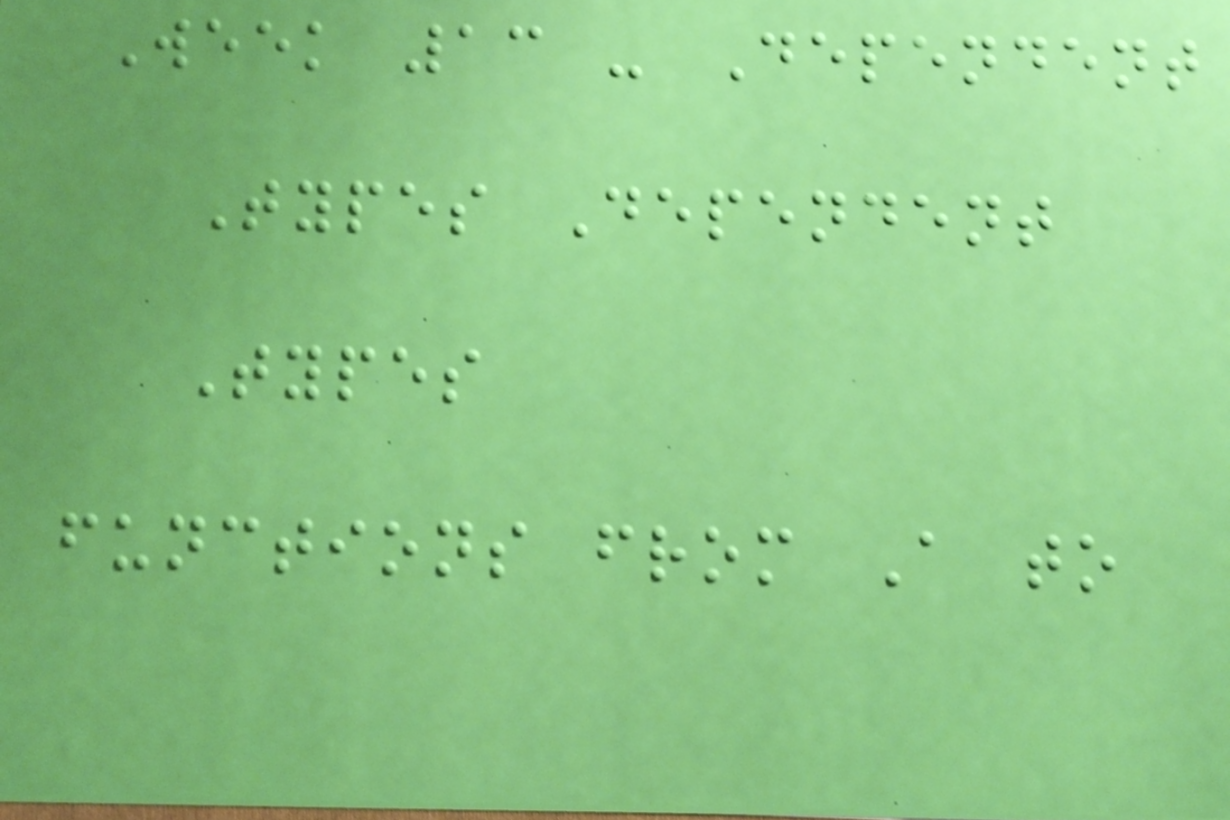Week 13 - Dependent
Types Dependent
Types
functions from A to
